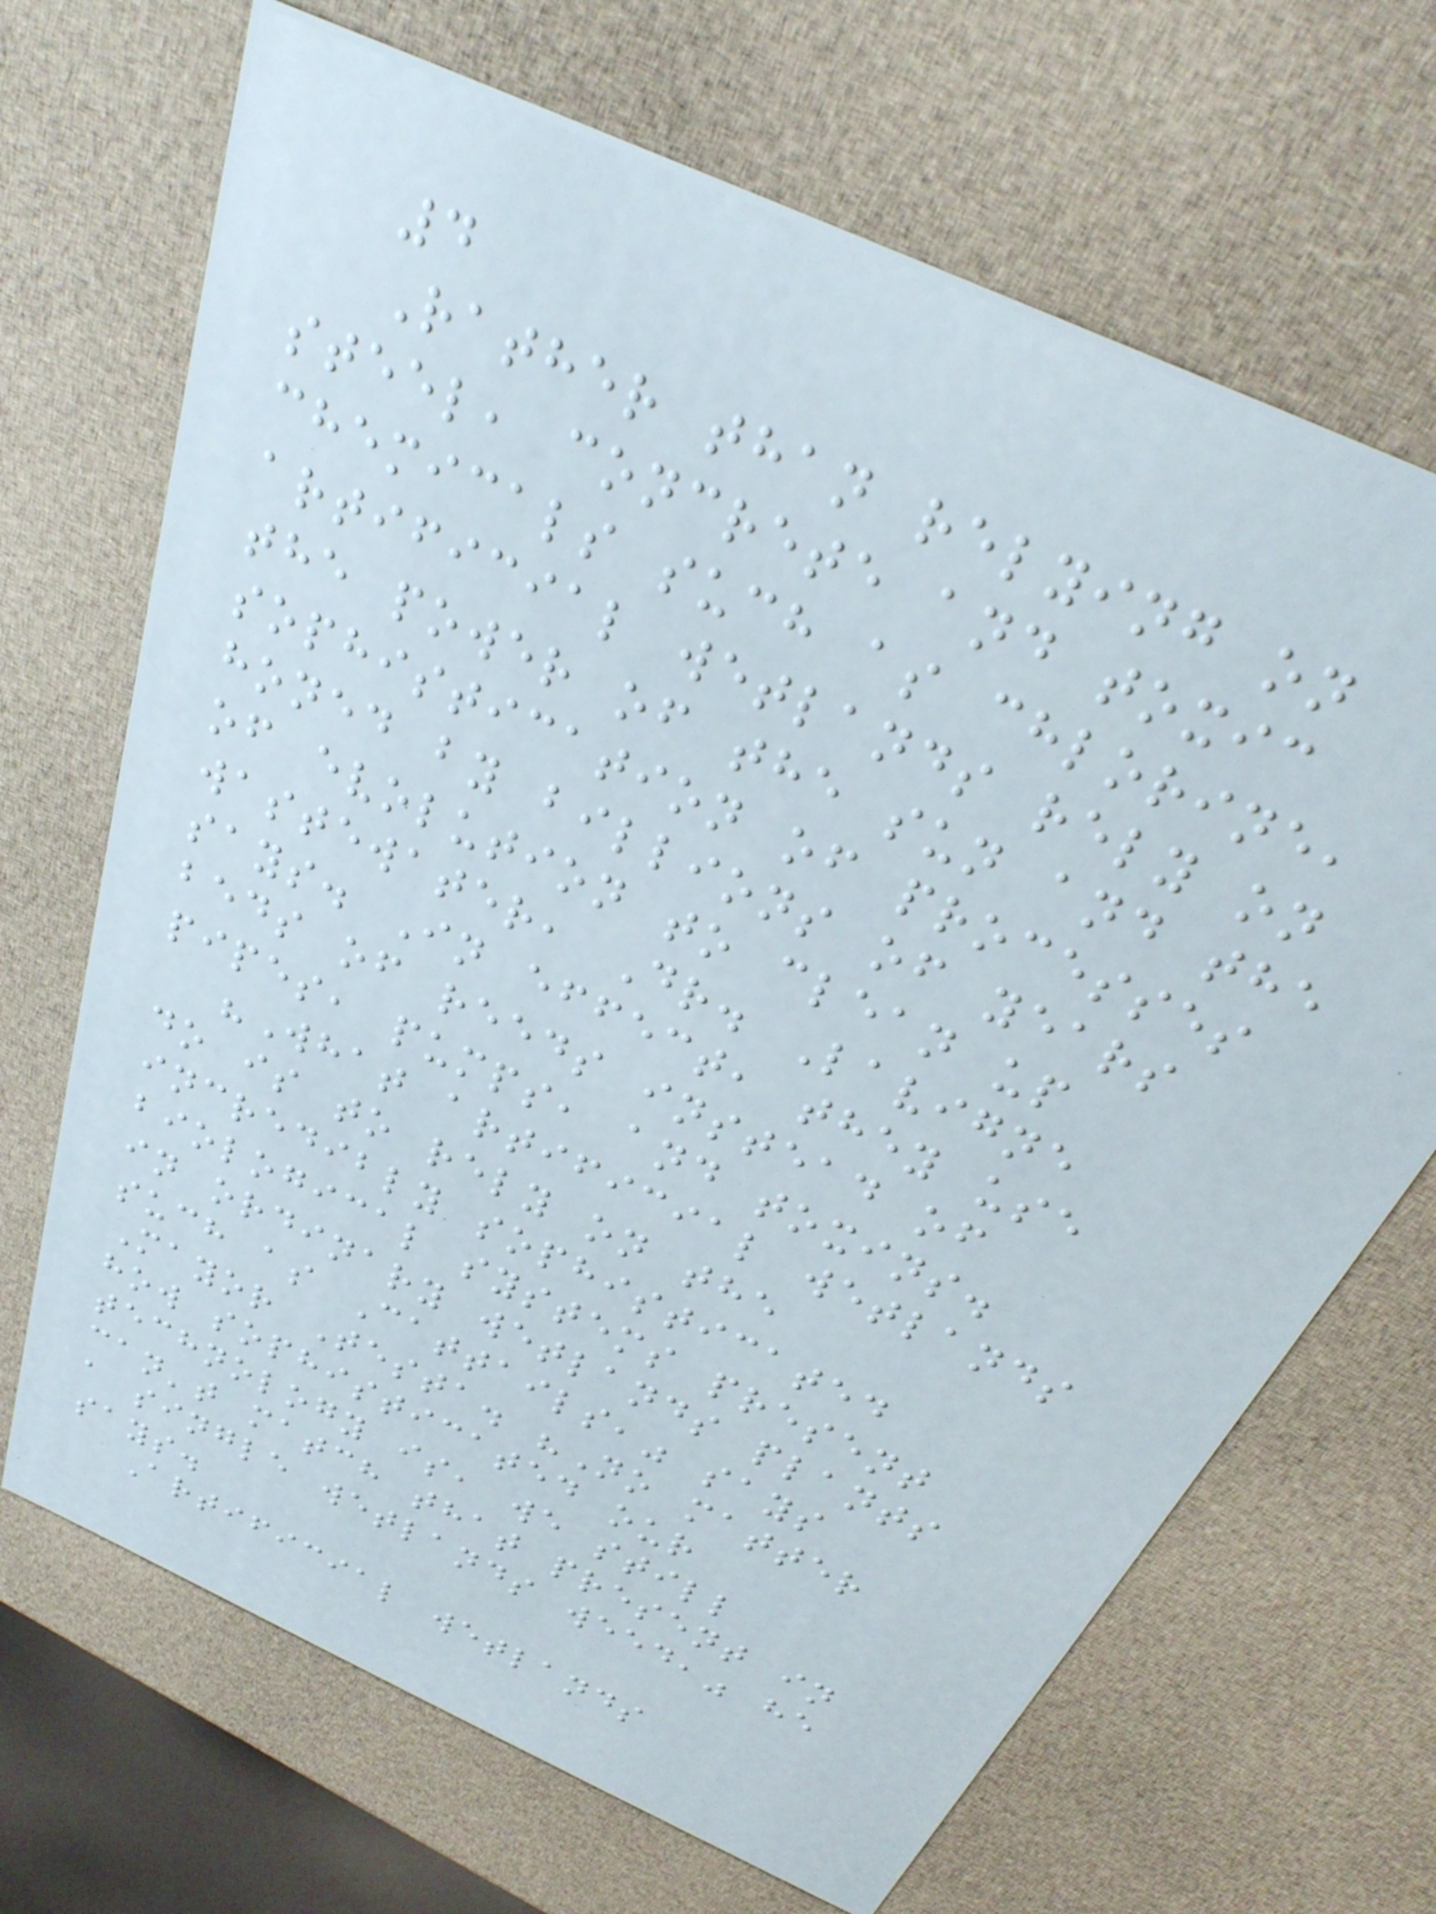4
Rather than relying on
steel, concrete and toxic
chemicals such as chlorine,
artificial wetlands rely on
the power of the sun and the
sophistication of processes
honed by billions of years
of evolution to clean up
wastewater, Dr. Lavigne
says. In effect, they use
beds of reeds instead of
pipes, pumps, and toxins.
"What artificial wetlands
do is to rely on the
incredibly sophisticated
biological systems present
in ordinary wetlands plants
such as Cattails," says
Mayor Testa. "No matter
how sophisticated our
technology is, we still
can't match that present in
a single wetlands weed," he
says.
Artificial wetlands
